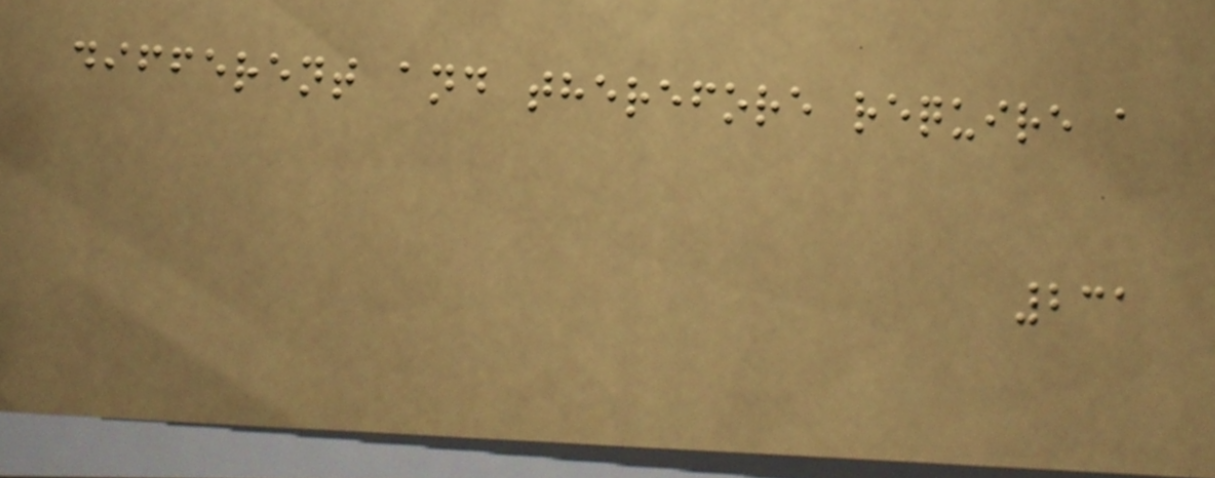different and therefore require a
231
